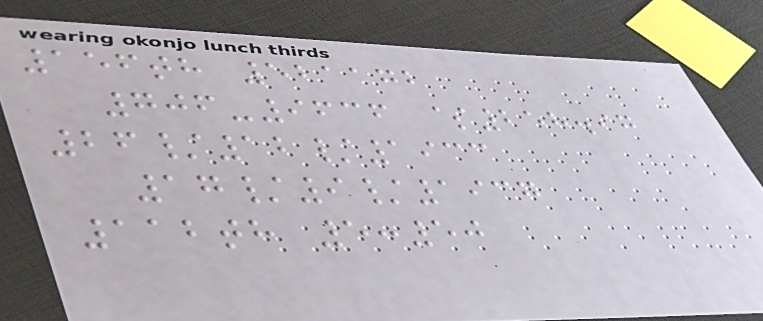156th 521172
706-9636 $258.97
26/12/1933
17/9/1937
112th 5:50
